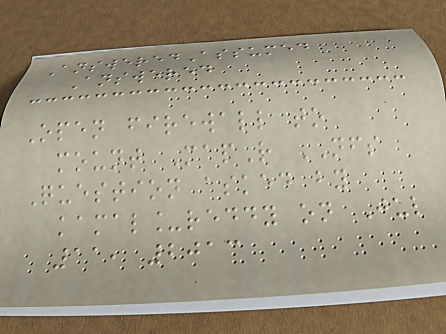AnsweredAssumed
Answered
Open firewall to
mount MapR NFS
Question asked by
kamal_reddy on Jul
11, 2013
